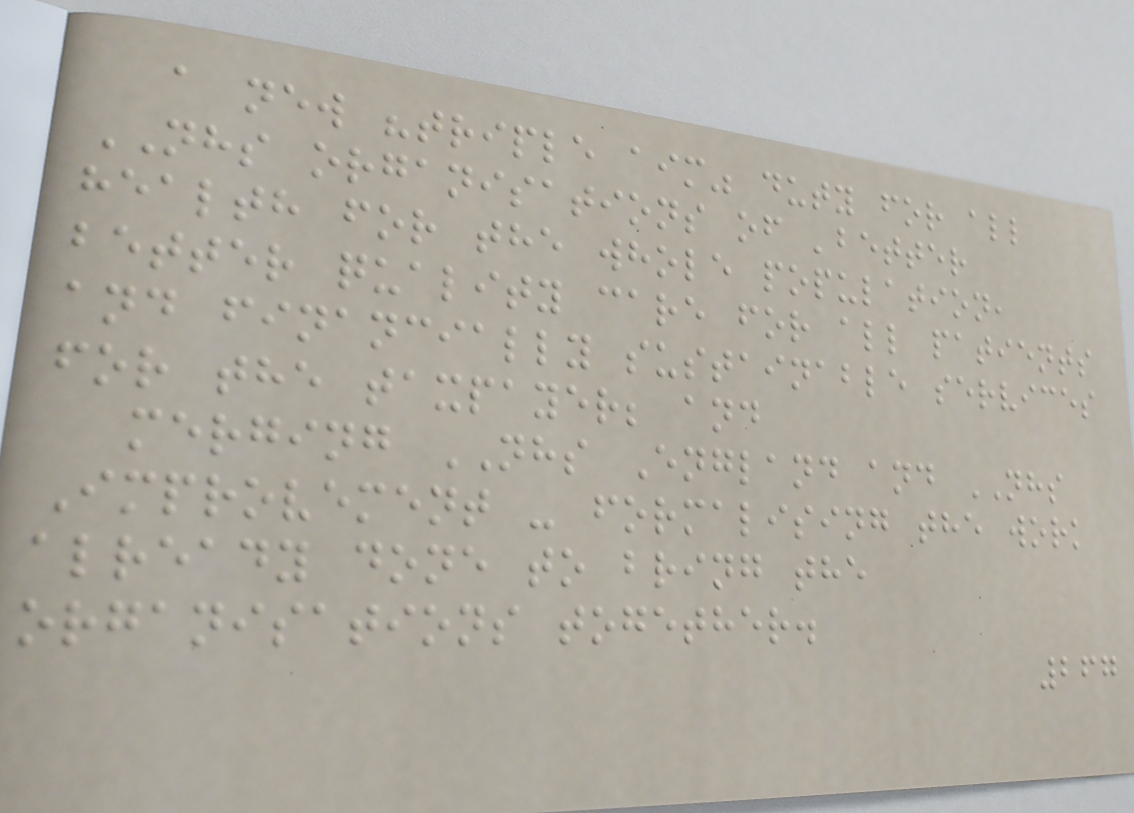a new "triple aim" duty for all
NHS organisations of 'better
health for the whole population,
better quality care for all patients
and financially sustainable services
for the taxpayer; and
merging NHS England and NHS
Improvement - formalising the work
already done to bring the
organisations together.
267
